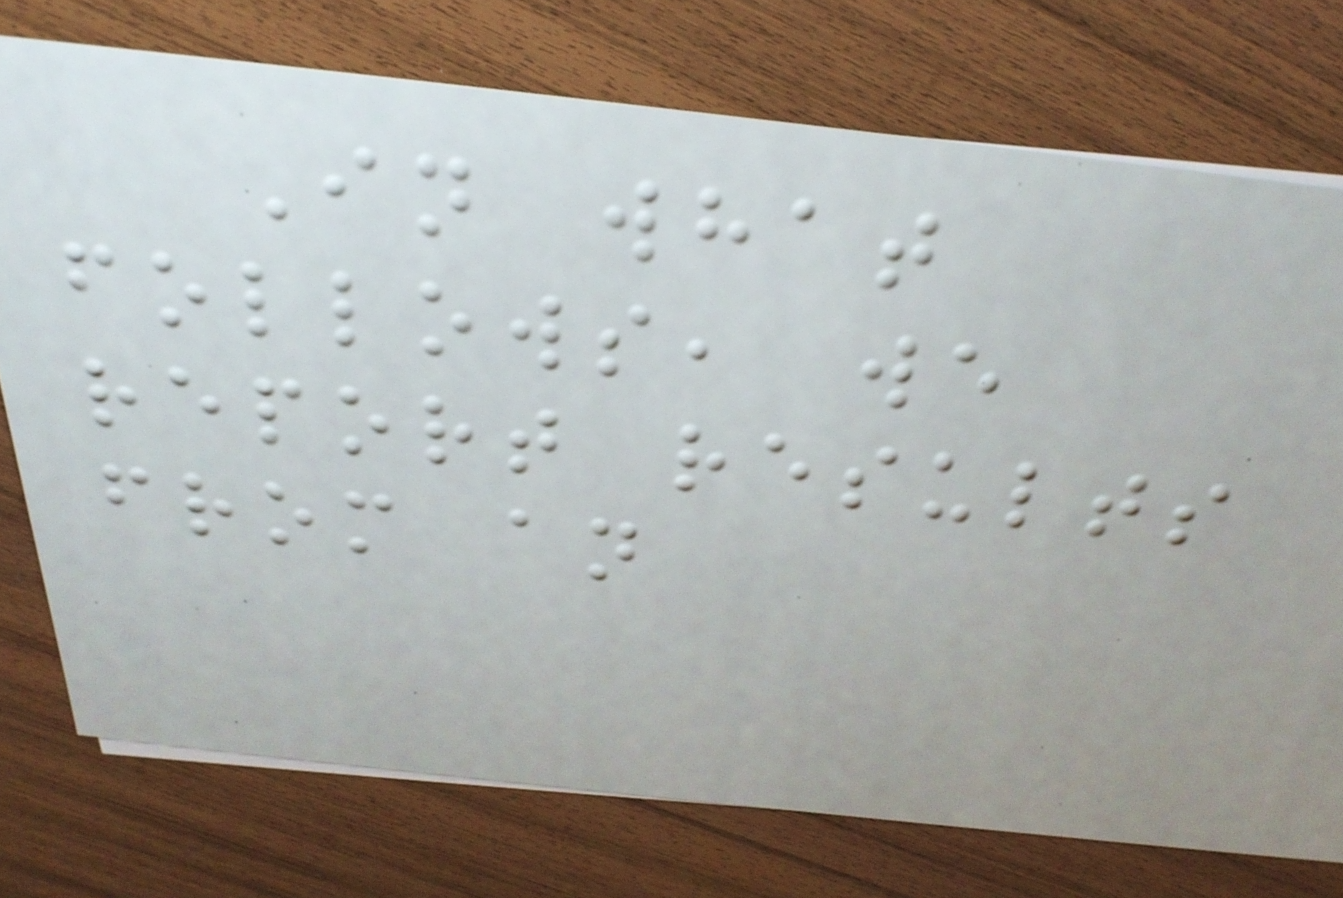In what
follows, we
report results
from an
